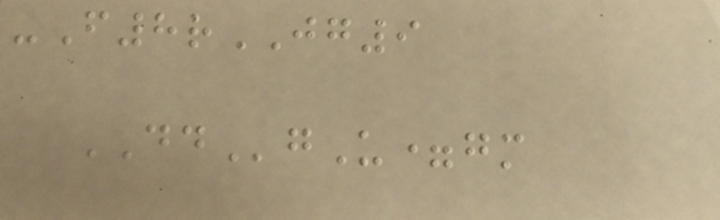-F8rJG9
DDgU=gm
